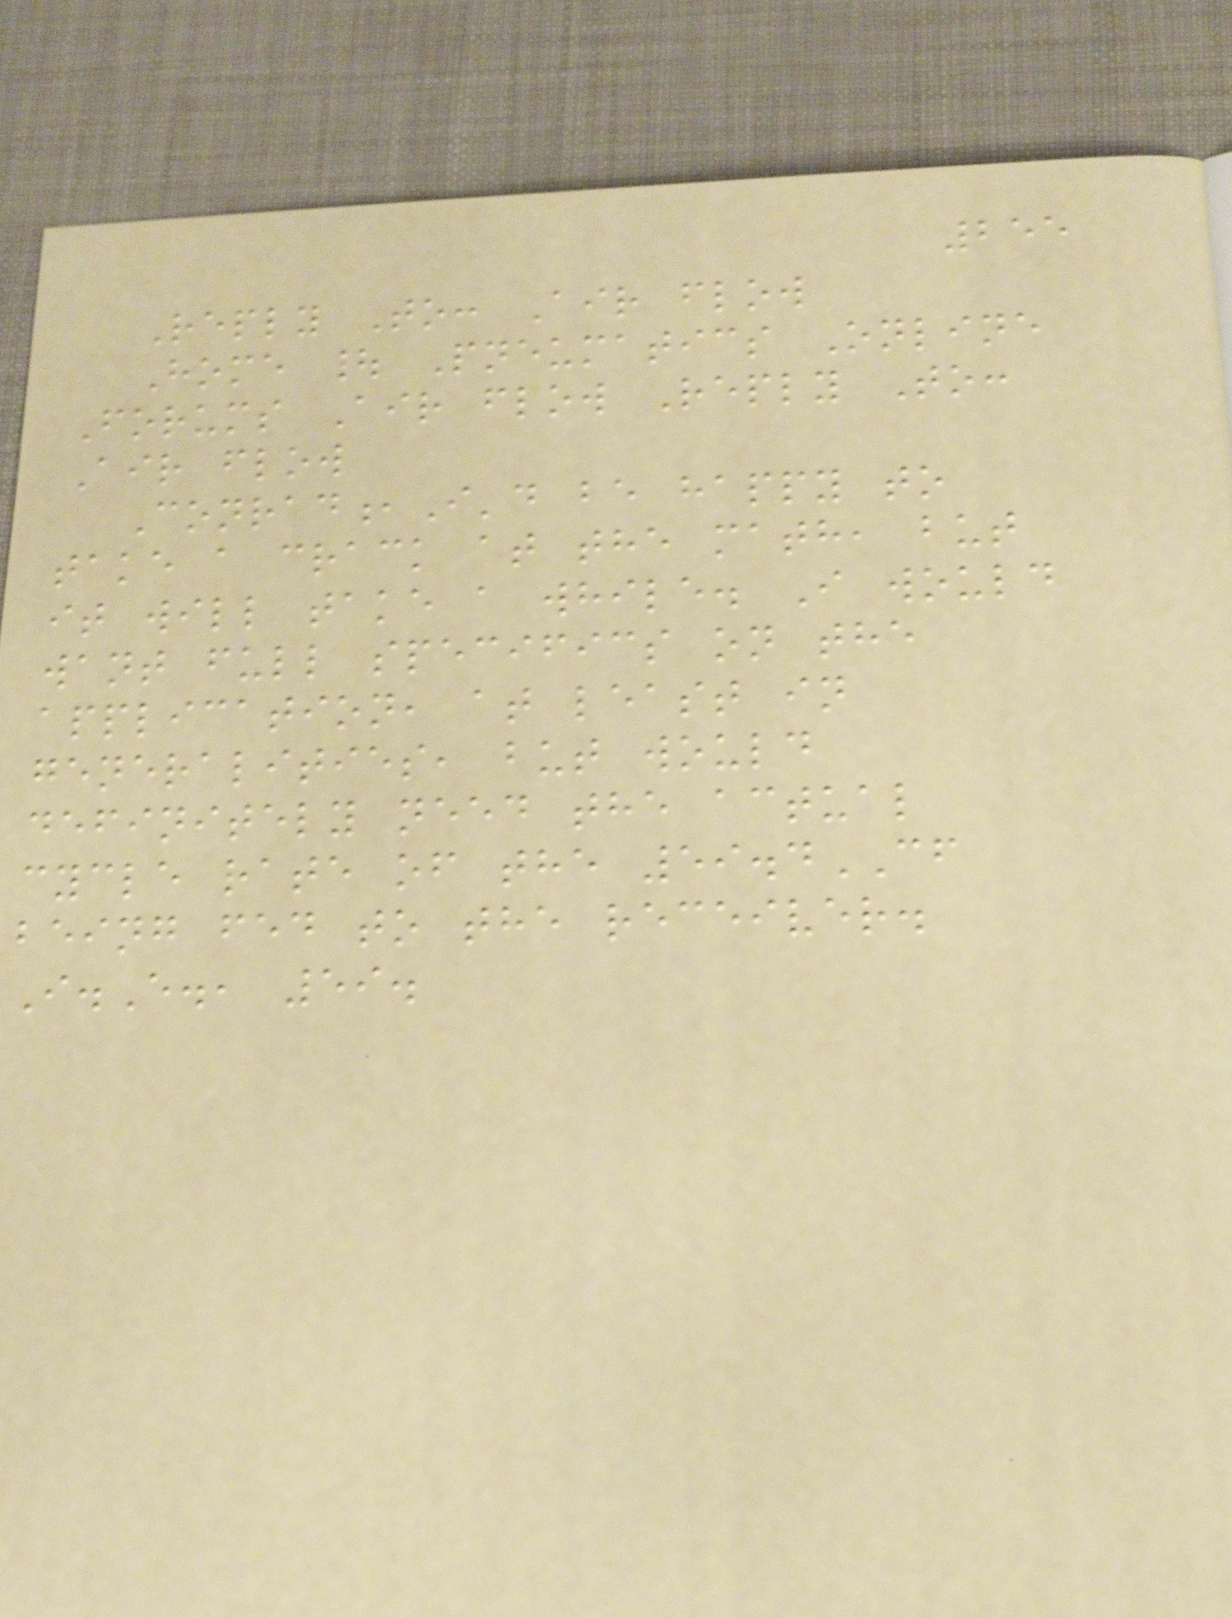255
Reply To: Air flow
Home | Pneumatics Online
Forums Air flow Reply To:
Air flow
Conrad,I'd be happy to
take a crack at the math, but
it will take a while. I would
want full specifics on the
application, at least in
generalities, but would
definitely need the actual
cycle rate of the 59.4CF
being fed to the receiver.
I.E., 59.
